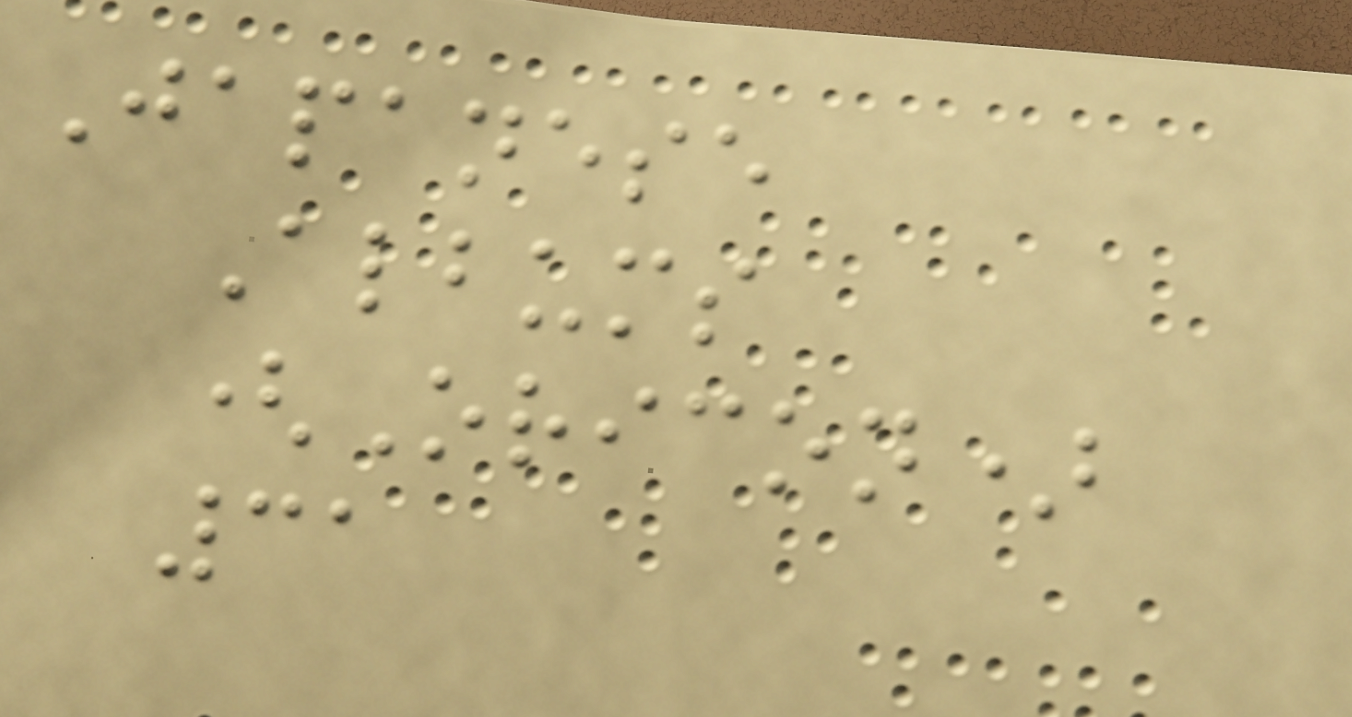Japanese
Albums
(Oricon)
31
